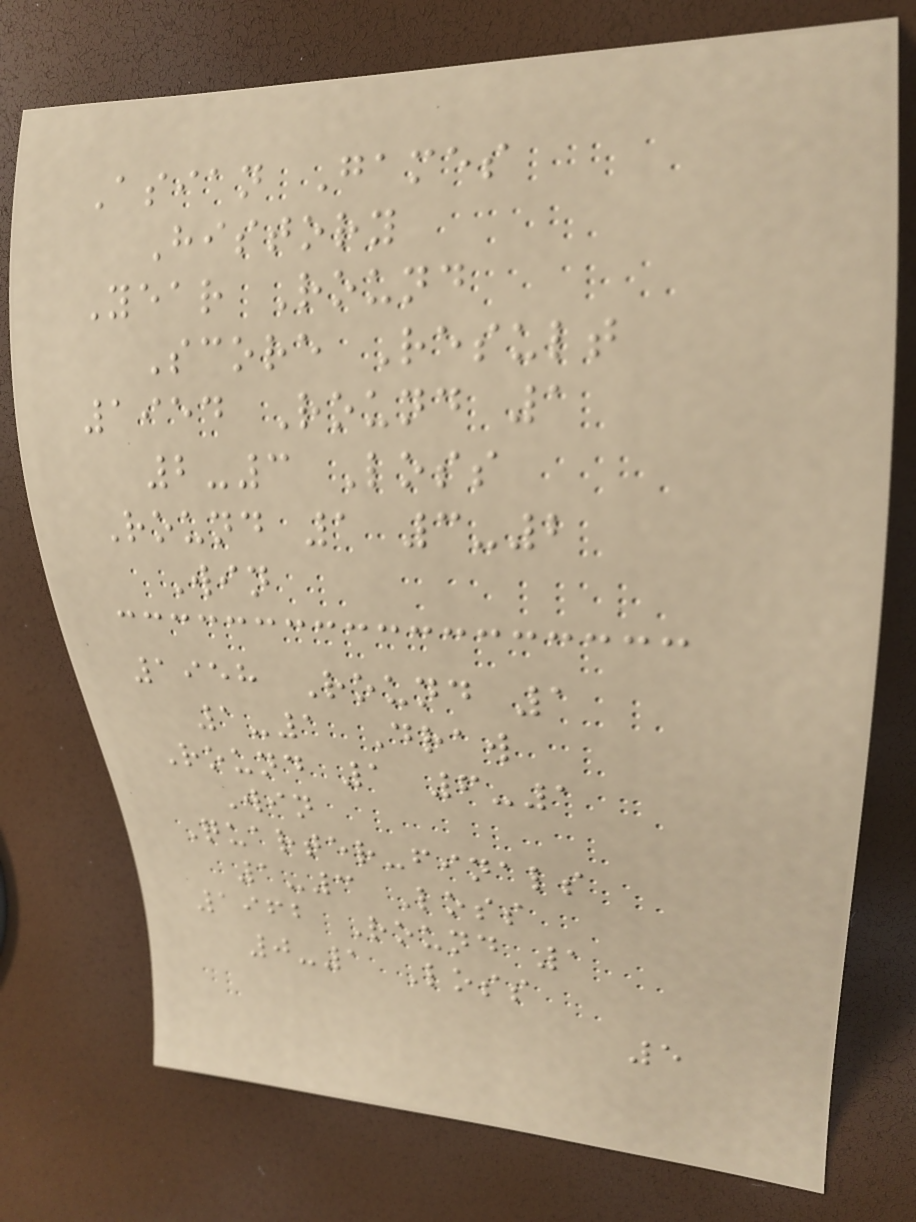Asian Games
History
Year Round
Score Result
1954 Round 1
2-3 Loss
Round 1 3-2
Win
1958 Round 1
1-1 Draw
Round 1 6-1
Win
Quarter-finals
1-3 Loss
1962 Round 1
0-1 Loss
5
